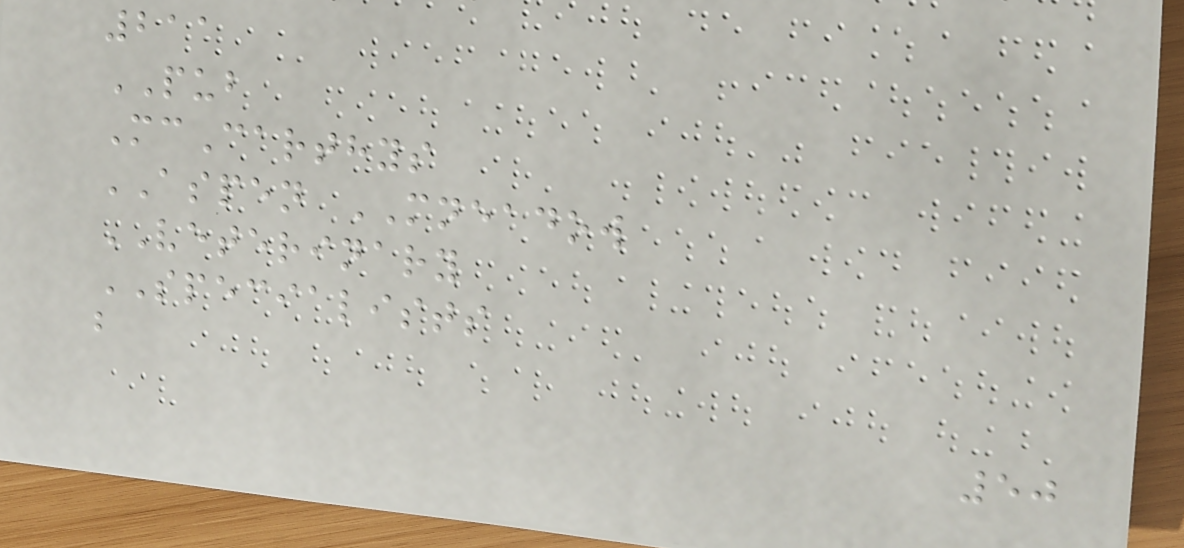211
PUB
McCarthys
ASPEN MNEADOW
VETERINARY
SPECIALISTS
b
50
